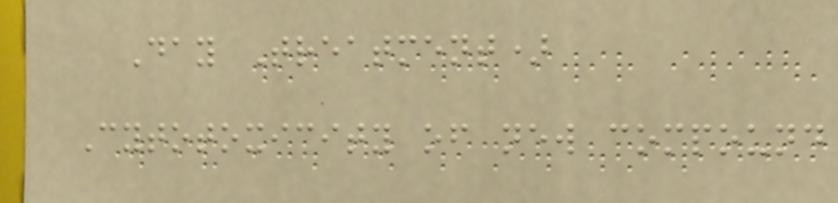Day Treatment)
Cytotoxicity of new compound
